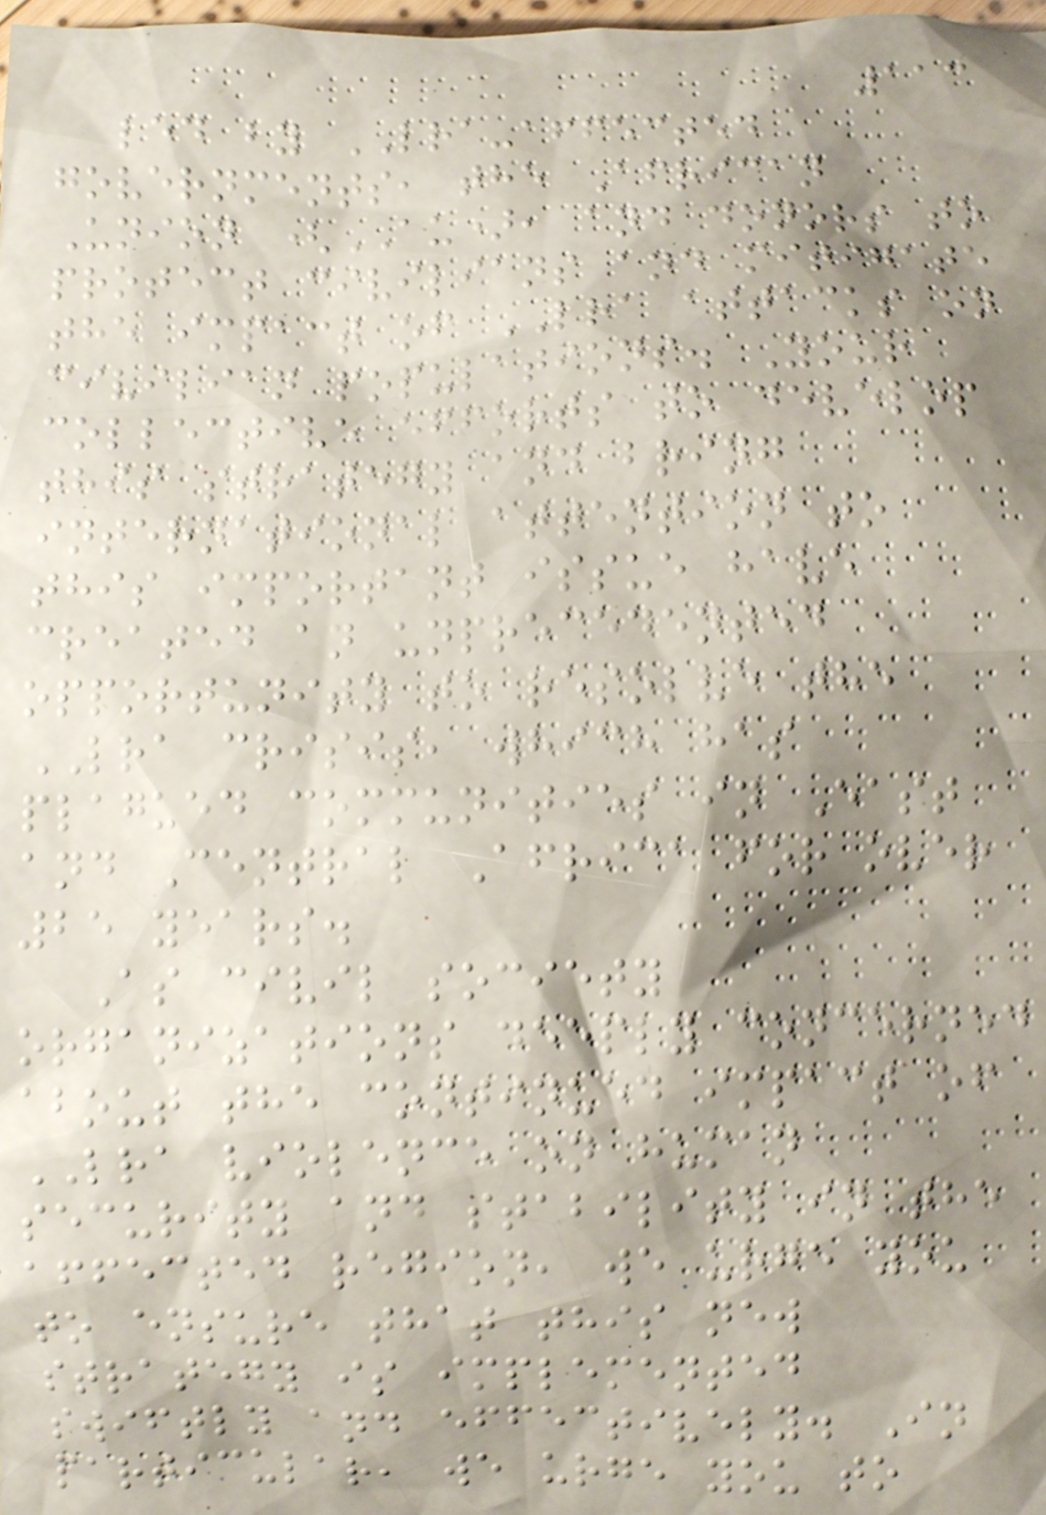113
led by LRA-affected
governments, the African
Union (AU), and donors to
protect civilians and mitigate
the impact of LRA attacks on
civilian populations. Your
collective efforts to develop
this strategy and bring
international attention to
this important issue have
created an unprecedented
opportunity to resolve the
LRA crisis, which has
plagued communities in East
and Central Africa for over
25 years.
As civil society
organizations deeply concerned
about the continued impact of
LRA violence on human
security and stability in the
affected region, we urge you
to ensure that this new
strategy is implemented
swiftly and effectively. In
particular, we urge you to
